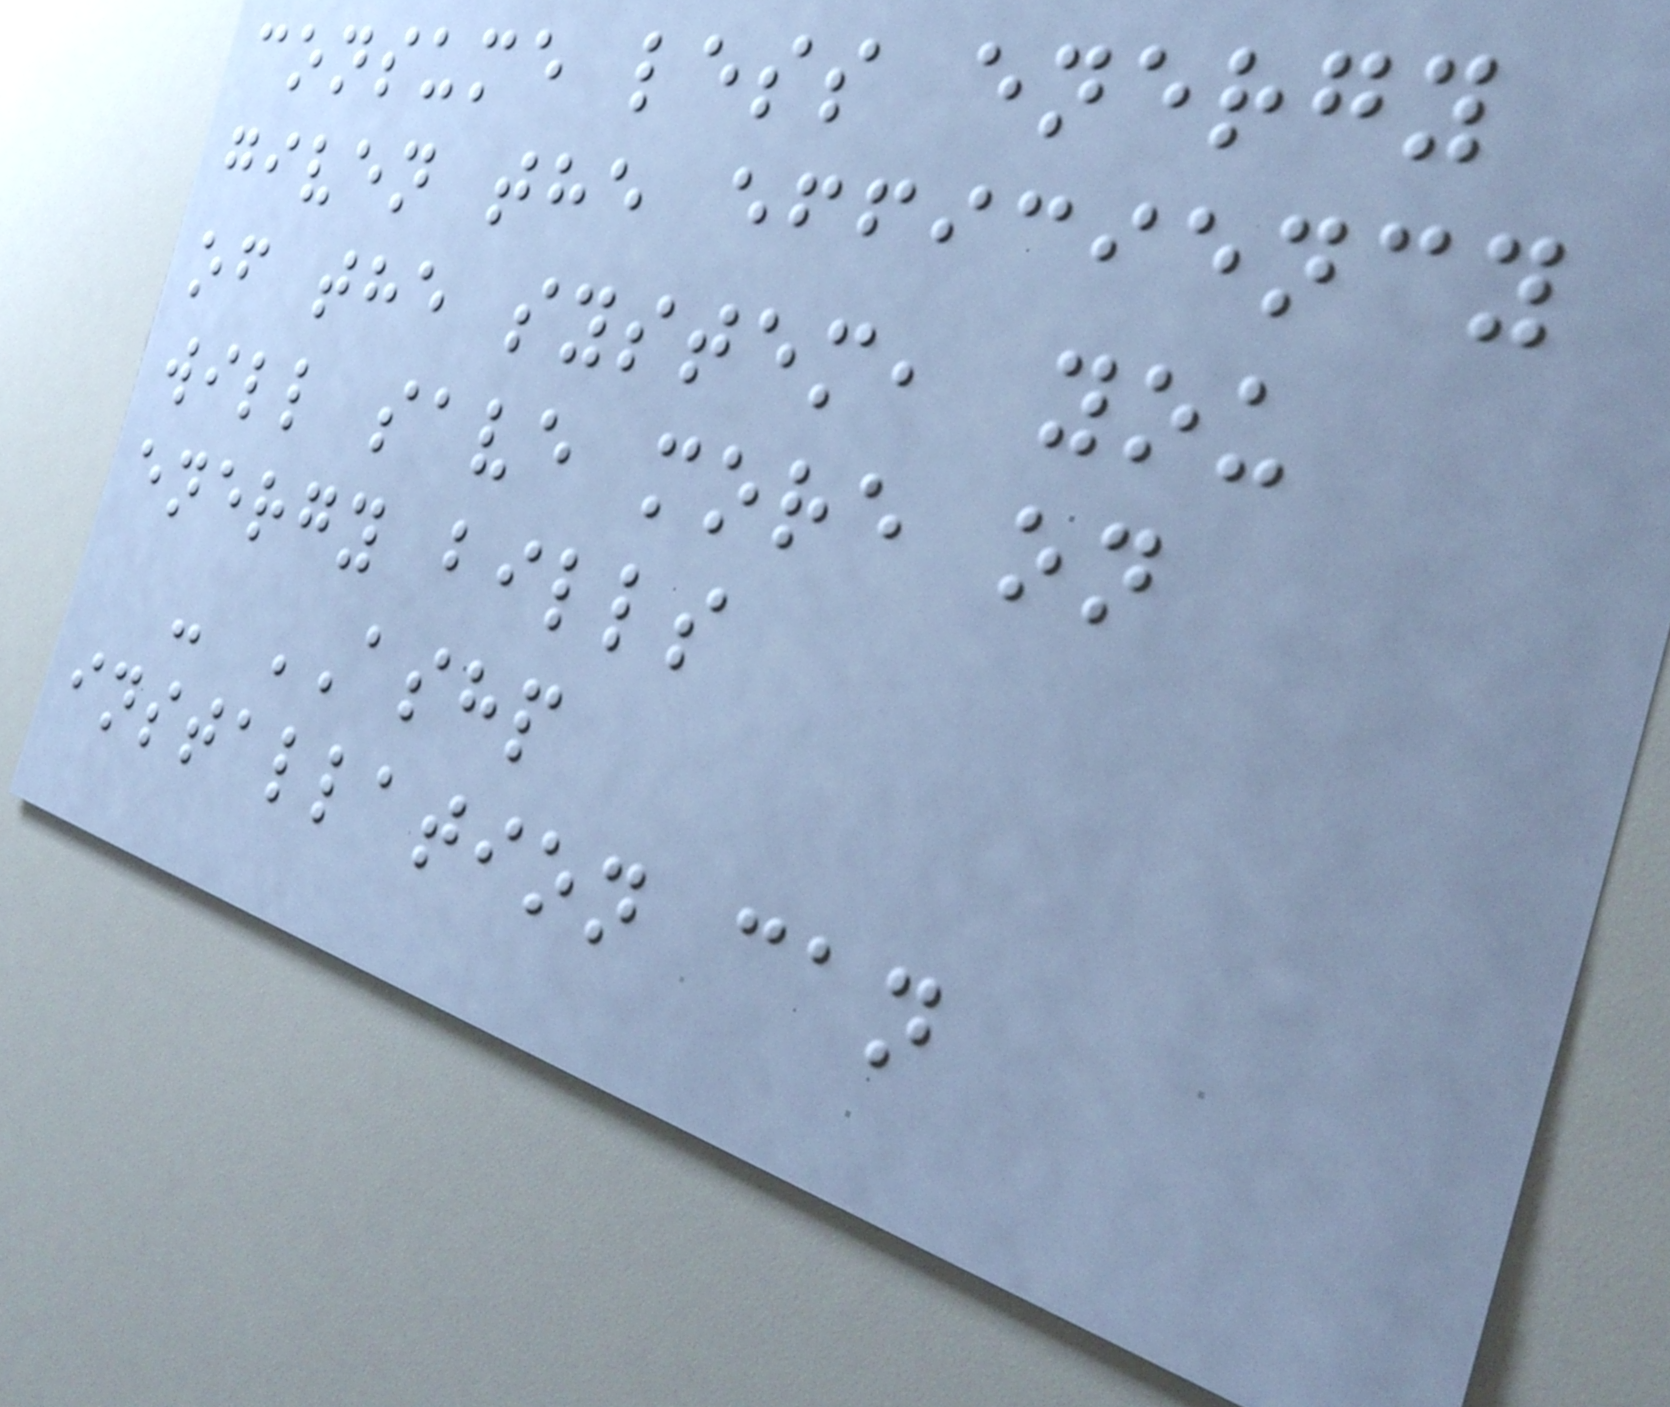consume less energy
given the efficiency
of the system, you
will save more on
energy bills
- ASHP
installation can
